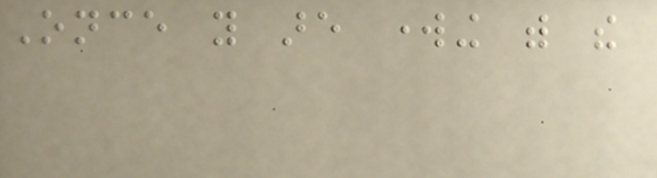Once you are working with the
